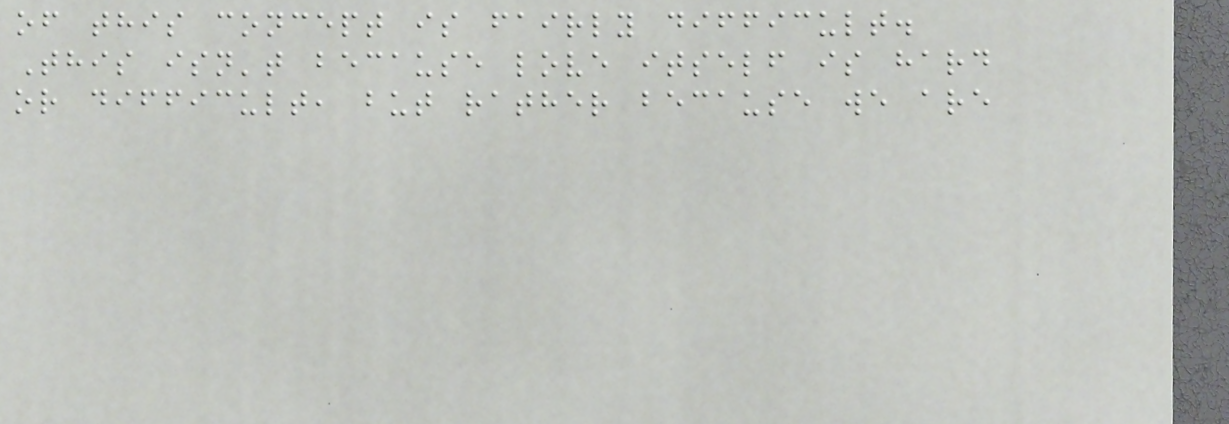of this concept is fairly difficult.
This isn't because love itself is hard
or difficult, but rather because we are
